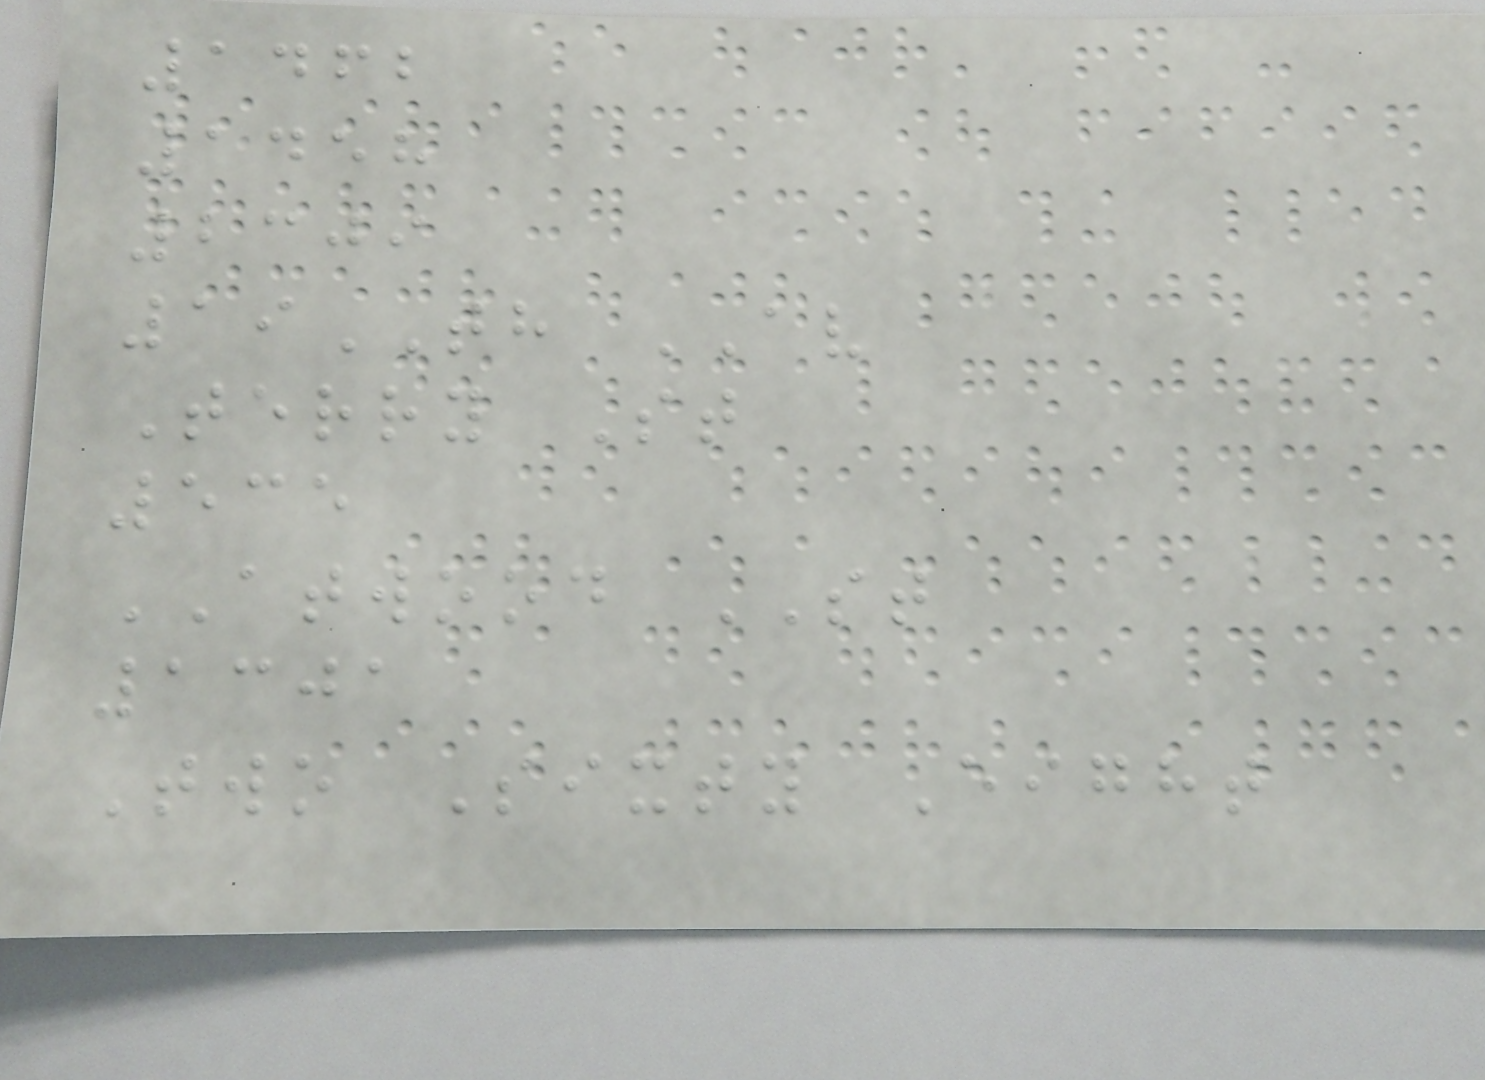1462
1458
2309
19TH AV
Terry St
535
ATWOOD ST
1301
Two Sixty Eight
